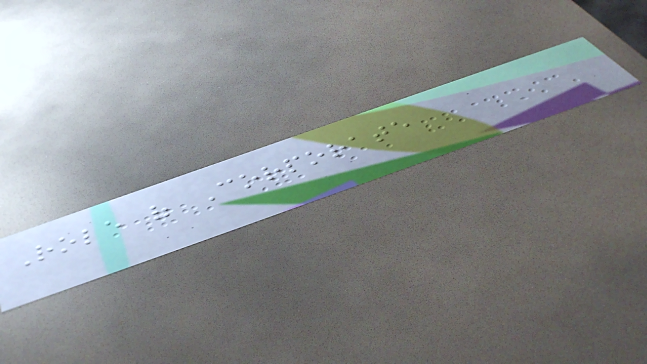Role of Corporate
